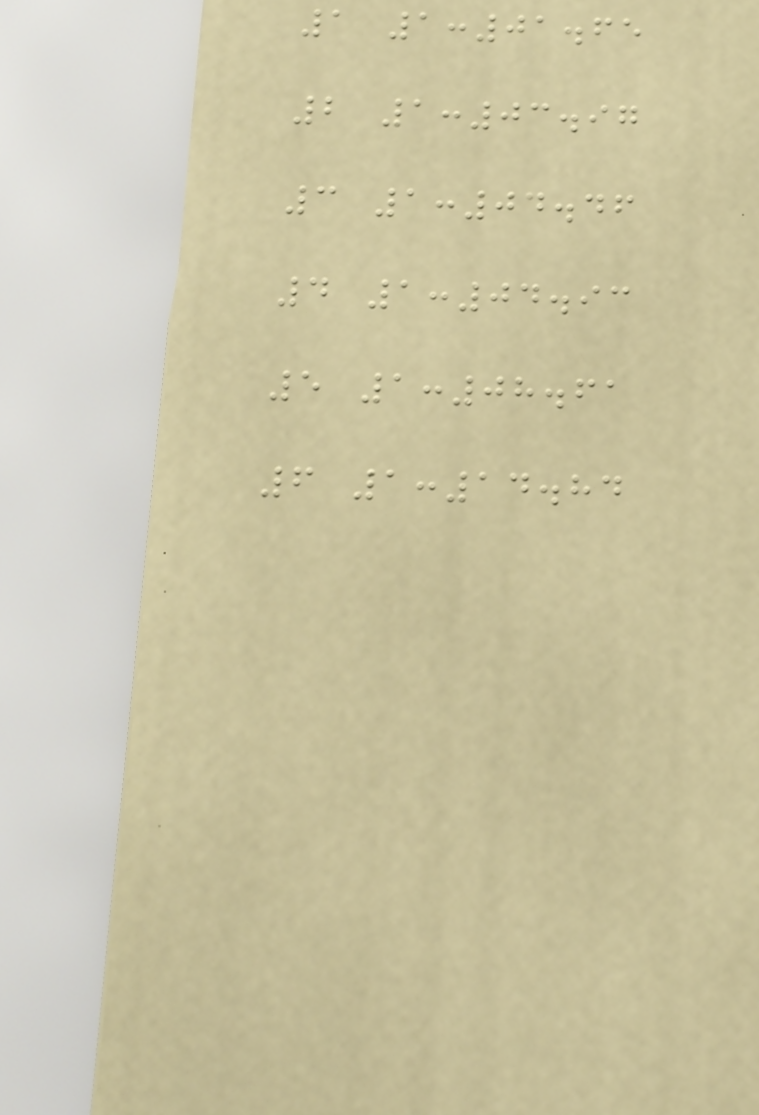1 1:01.65
2 1:03.97
3 1:04.46
4 1:04.93
5 1:08.61
6 1:14.84
